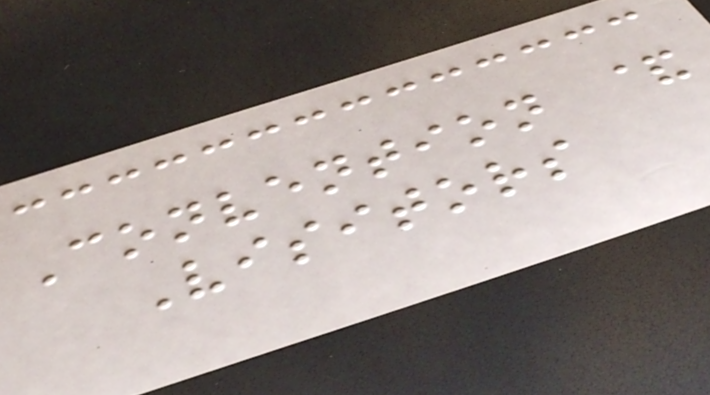Convention &
Visitors
